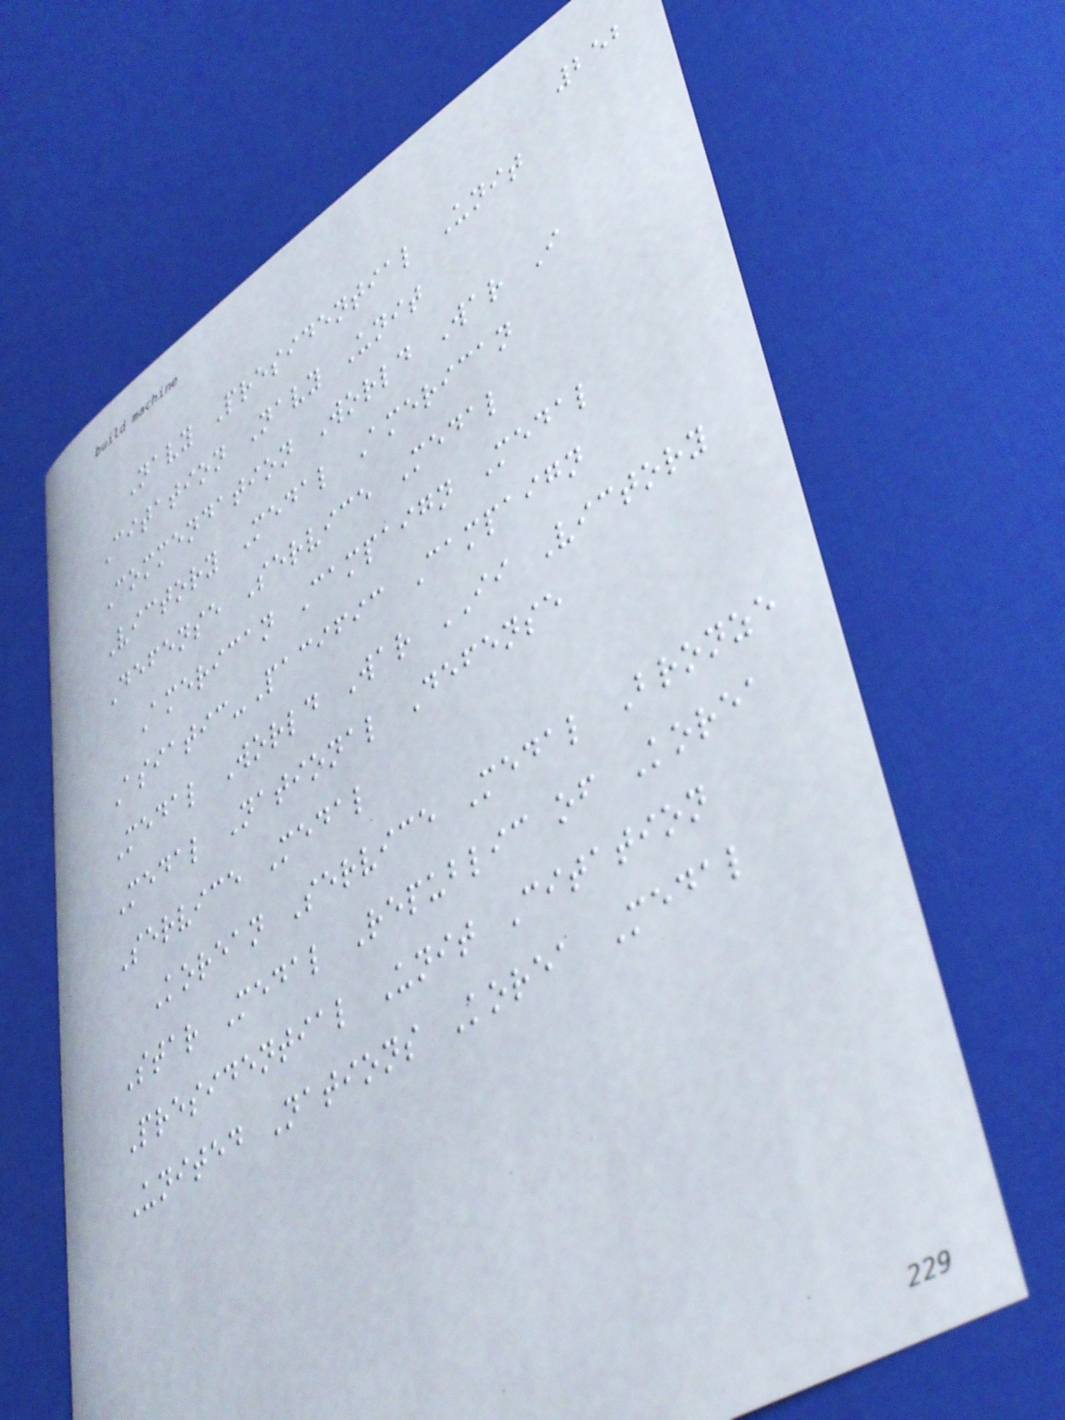252
Navy Presidential Unit
Citation Navy Unit
Commendation World War I
Victory Medal American
Defense Service Medal
American Campaign Medal
Asiatic-Pacific Campaign
Medal World War II Victory
Medal National Defense
Service Medal
Korean Service Medal Bronze
Star Medal Republic of Korea
Presidential Unit Citation
United Nations Korea Medal
